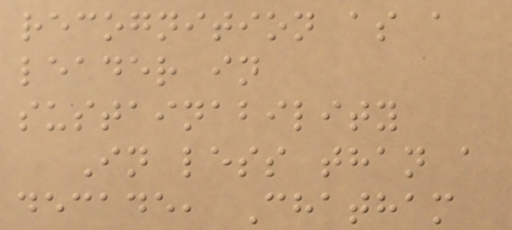recognition as a
leader in
sustainability
In less than a
decade, Chatham
